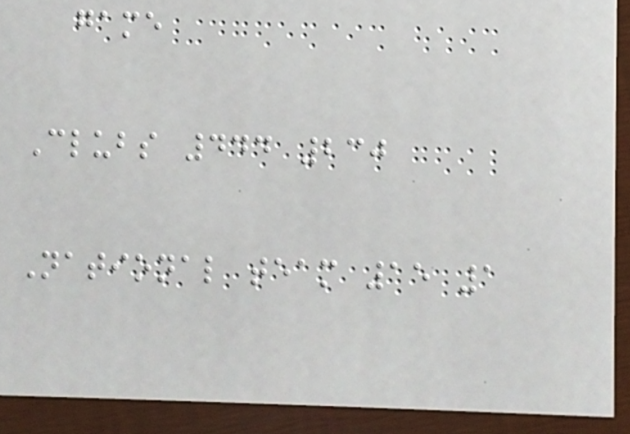game
Clubs 444 230
National team 15 1
